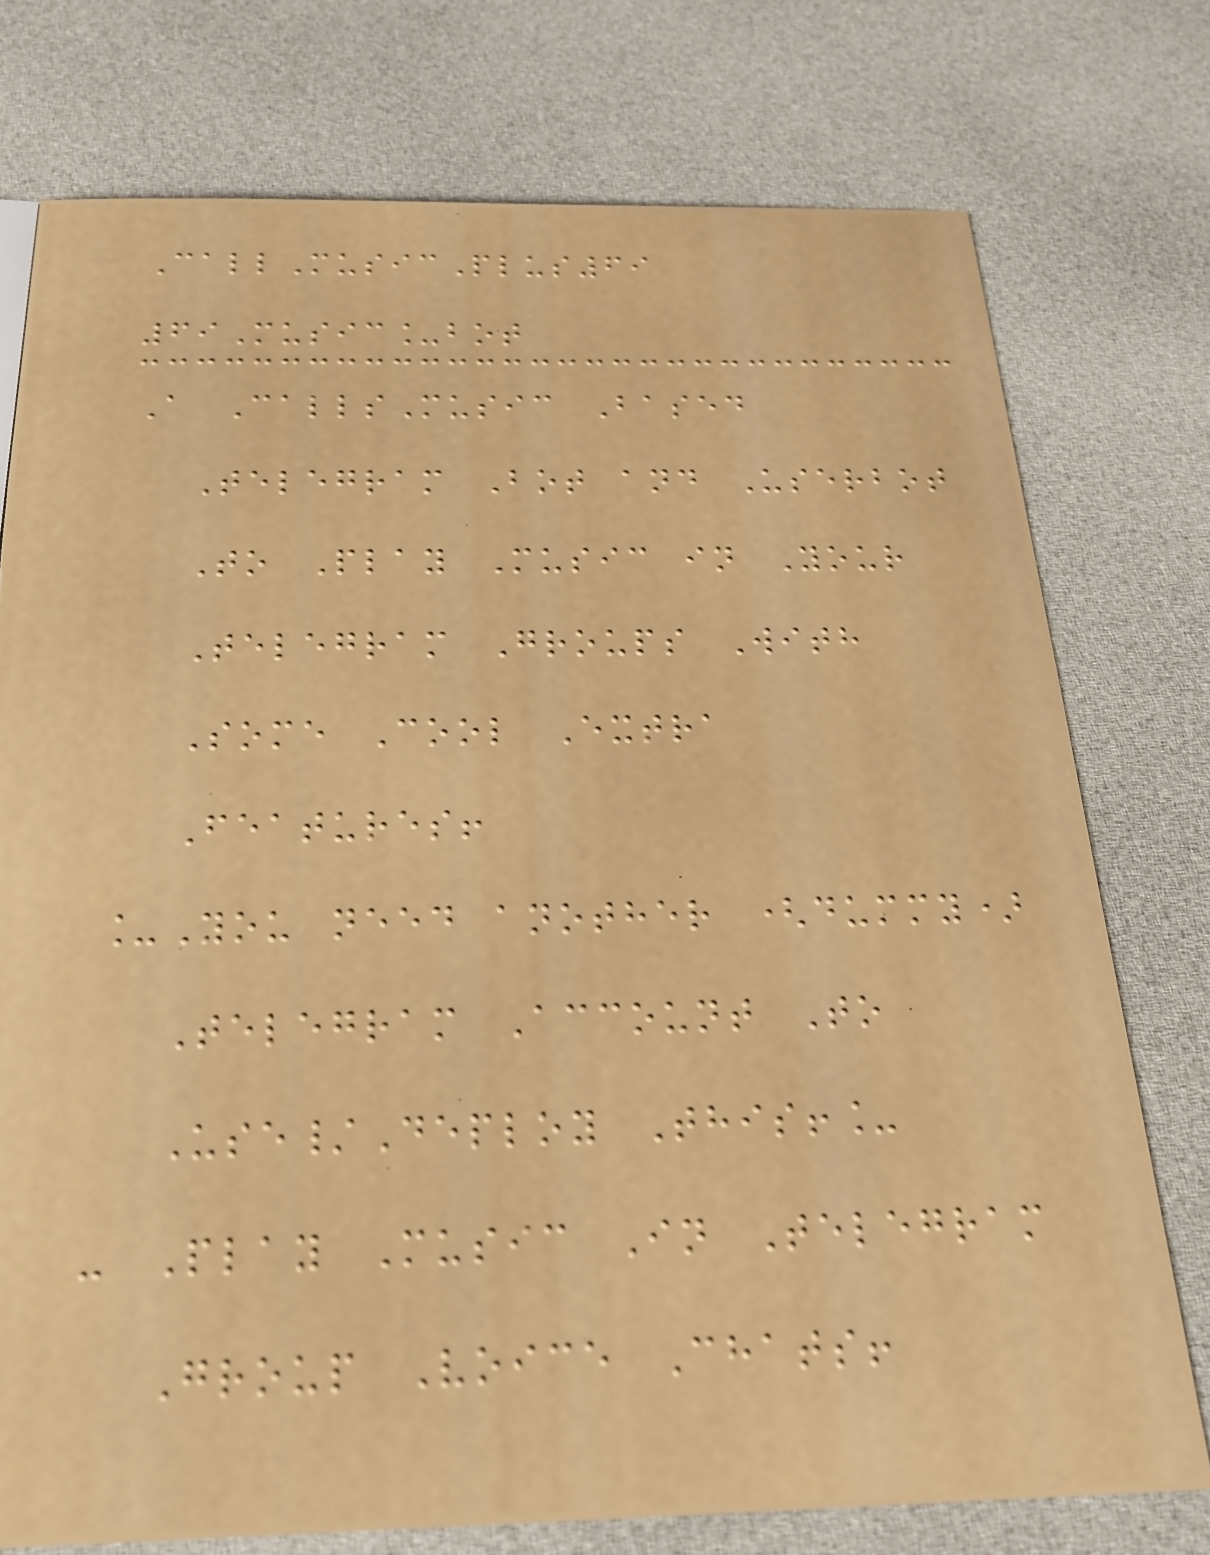CallMusicPlus69
69Music_bot
A CallsMusic Based
Telegram Bot and Userbot
To Play Music in Your
Telegram Groups With
Some Cool Extra
Features!
_You need another (dummy)
Telegram Account To
Use/Deploy This!_
- Play Music In Telegram
Group Voice Chats!
